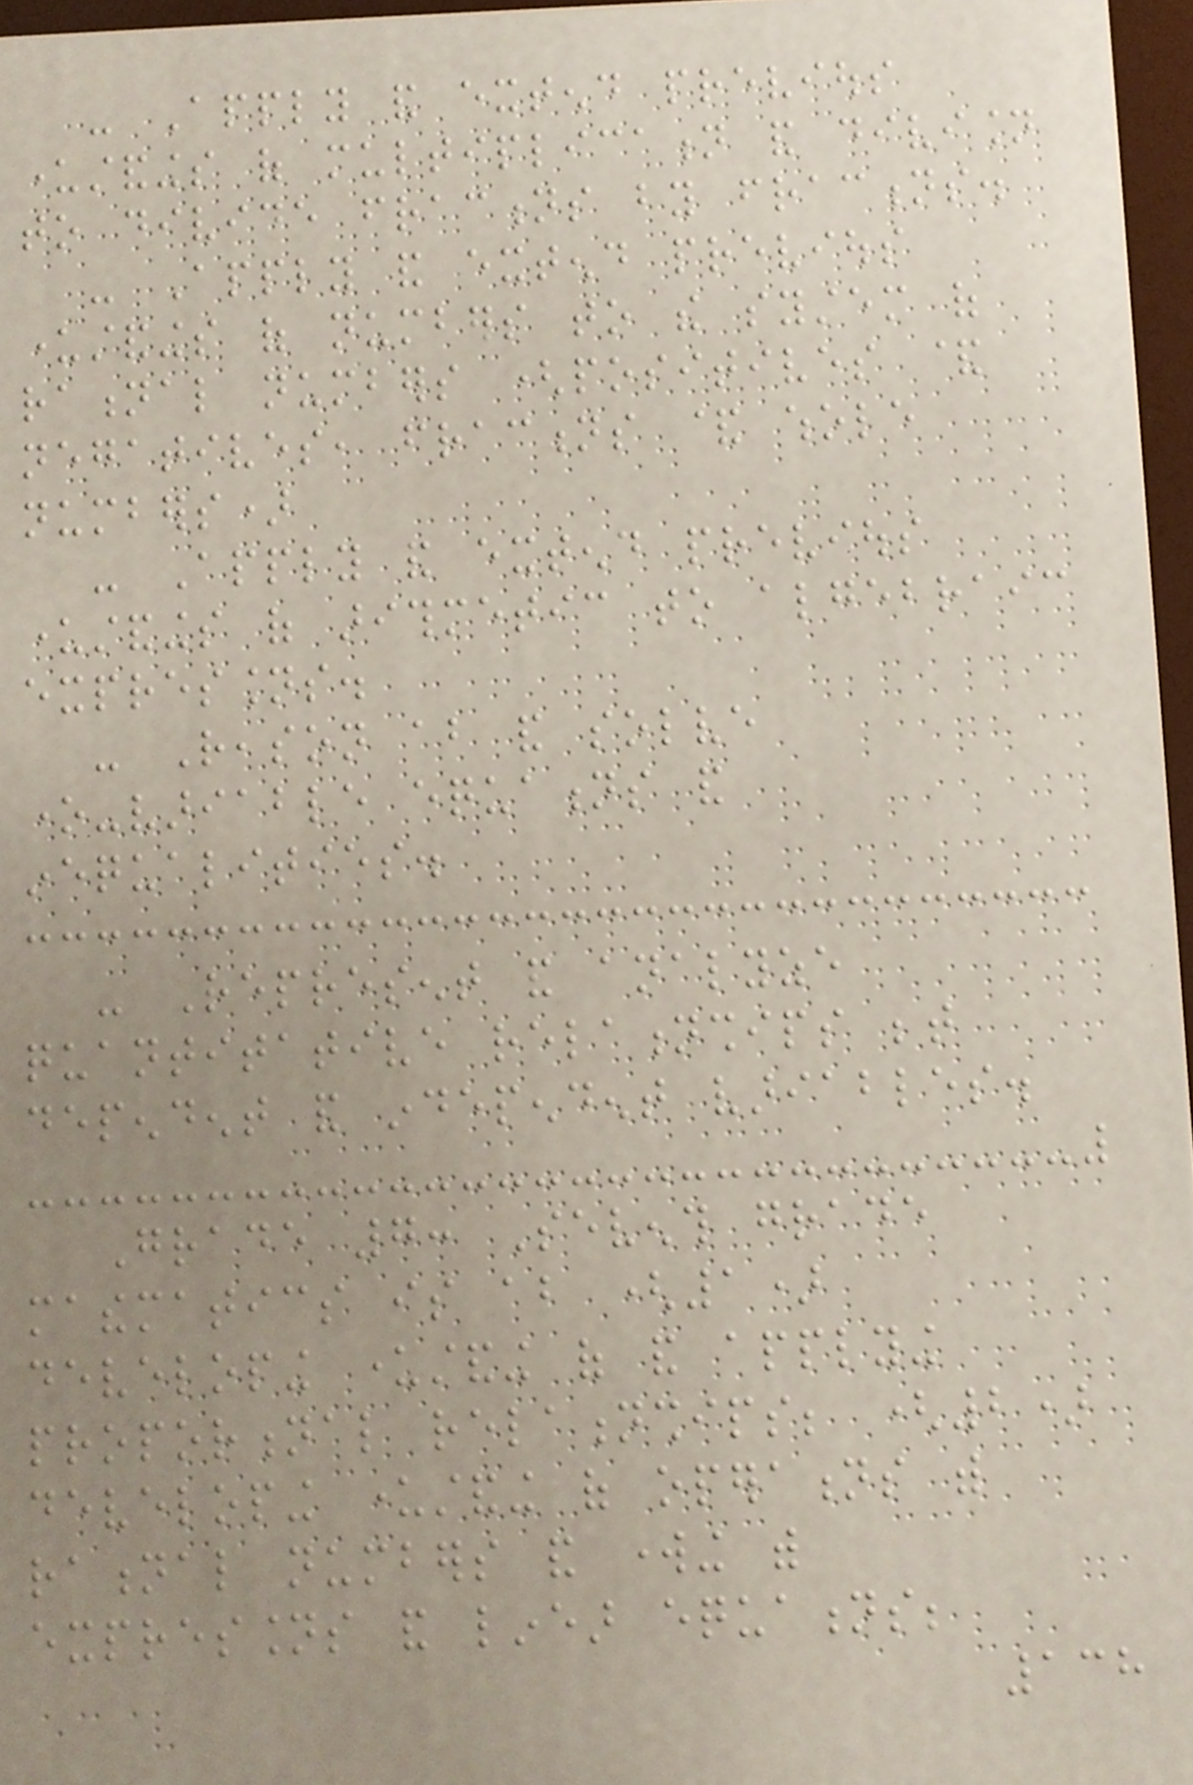- Apply and extend previous
understandings of multiplication and division
to divide fractions by fractions.
- Apply and extend previous
understandings of numbers to the system of
rational numbers (positives &
negatives, fractions & whole
numbers)
- Apply and extend previous
understandings of arithmetic to algebraic
expressions.
- Reason about and solve
one-variable equations and
inequalities.
- Represent and analyze
quantitative relationships between
dependent and independent variables.
Grade 7: Seventh grade
mathematics is about (1)
developing understanding of and applying
proportional relationships; (2)
developing understanding of operations with
rational numbers and working with
expressions and linear equations;
138
